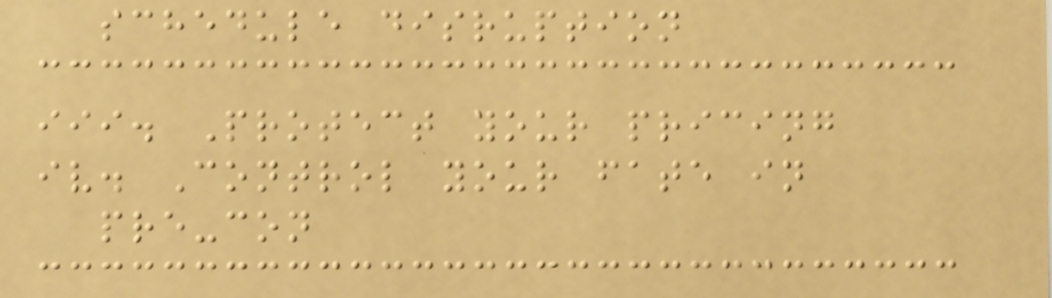schedule disruption
iii. Protect your pricing
iv. Control your fate in
pre-con
